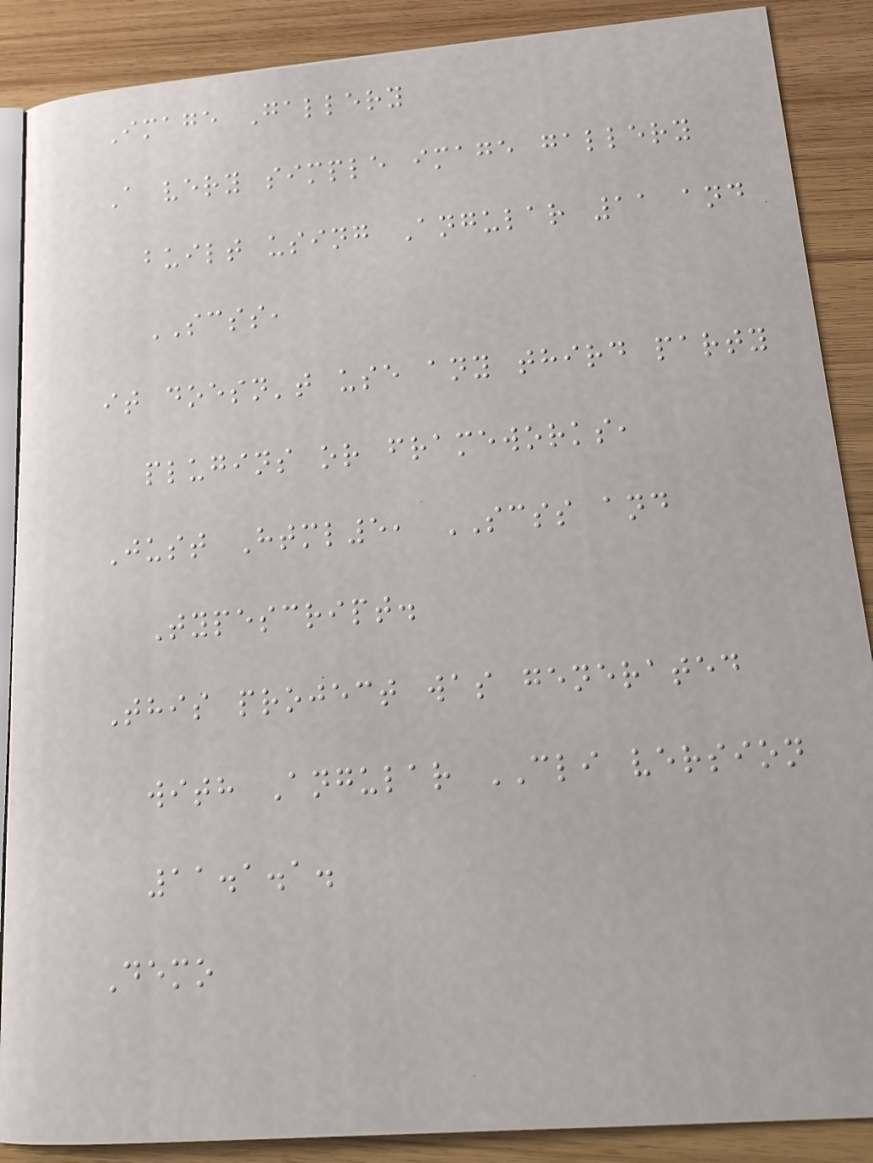Image Gallery
A very simple image gallery
built using Angular 11 and
SCSS,
it doesn't use any third party
plugins or frameworks,
Just Html5, SCSS and
Typescript.
This project was generated
with Angular CLI version
11.1.1.
Demo
